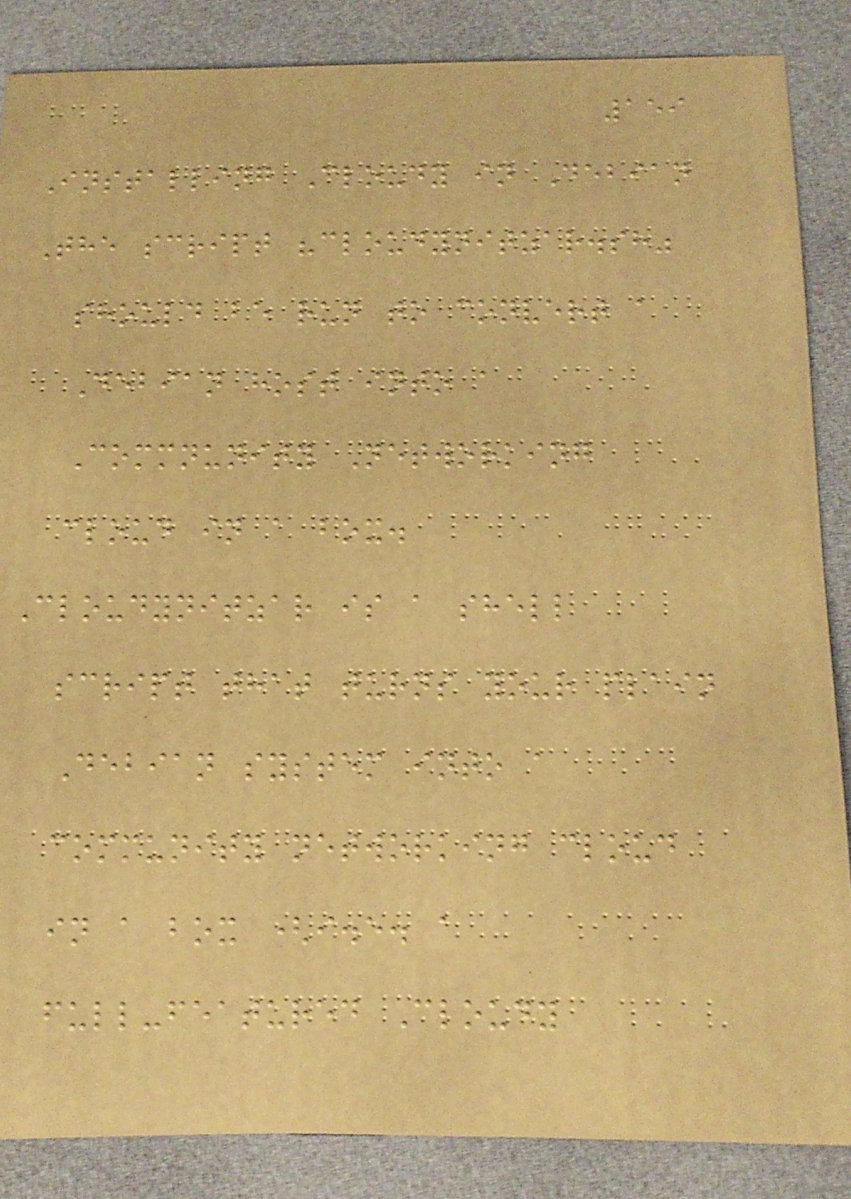159
Installing Cloudy in Debian
The script "cloudynitzar.sh"
should be run to convert a
Debian host into a
Commnunity Networking
cloud in a box.
Cloudynitzar is a shell
script that turns your plain
Debian system into a
community networking cloud
in a box (i.e. a
full-featured Cloudy
